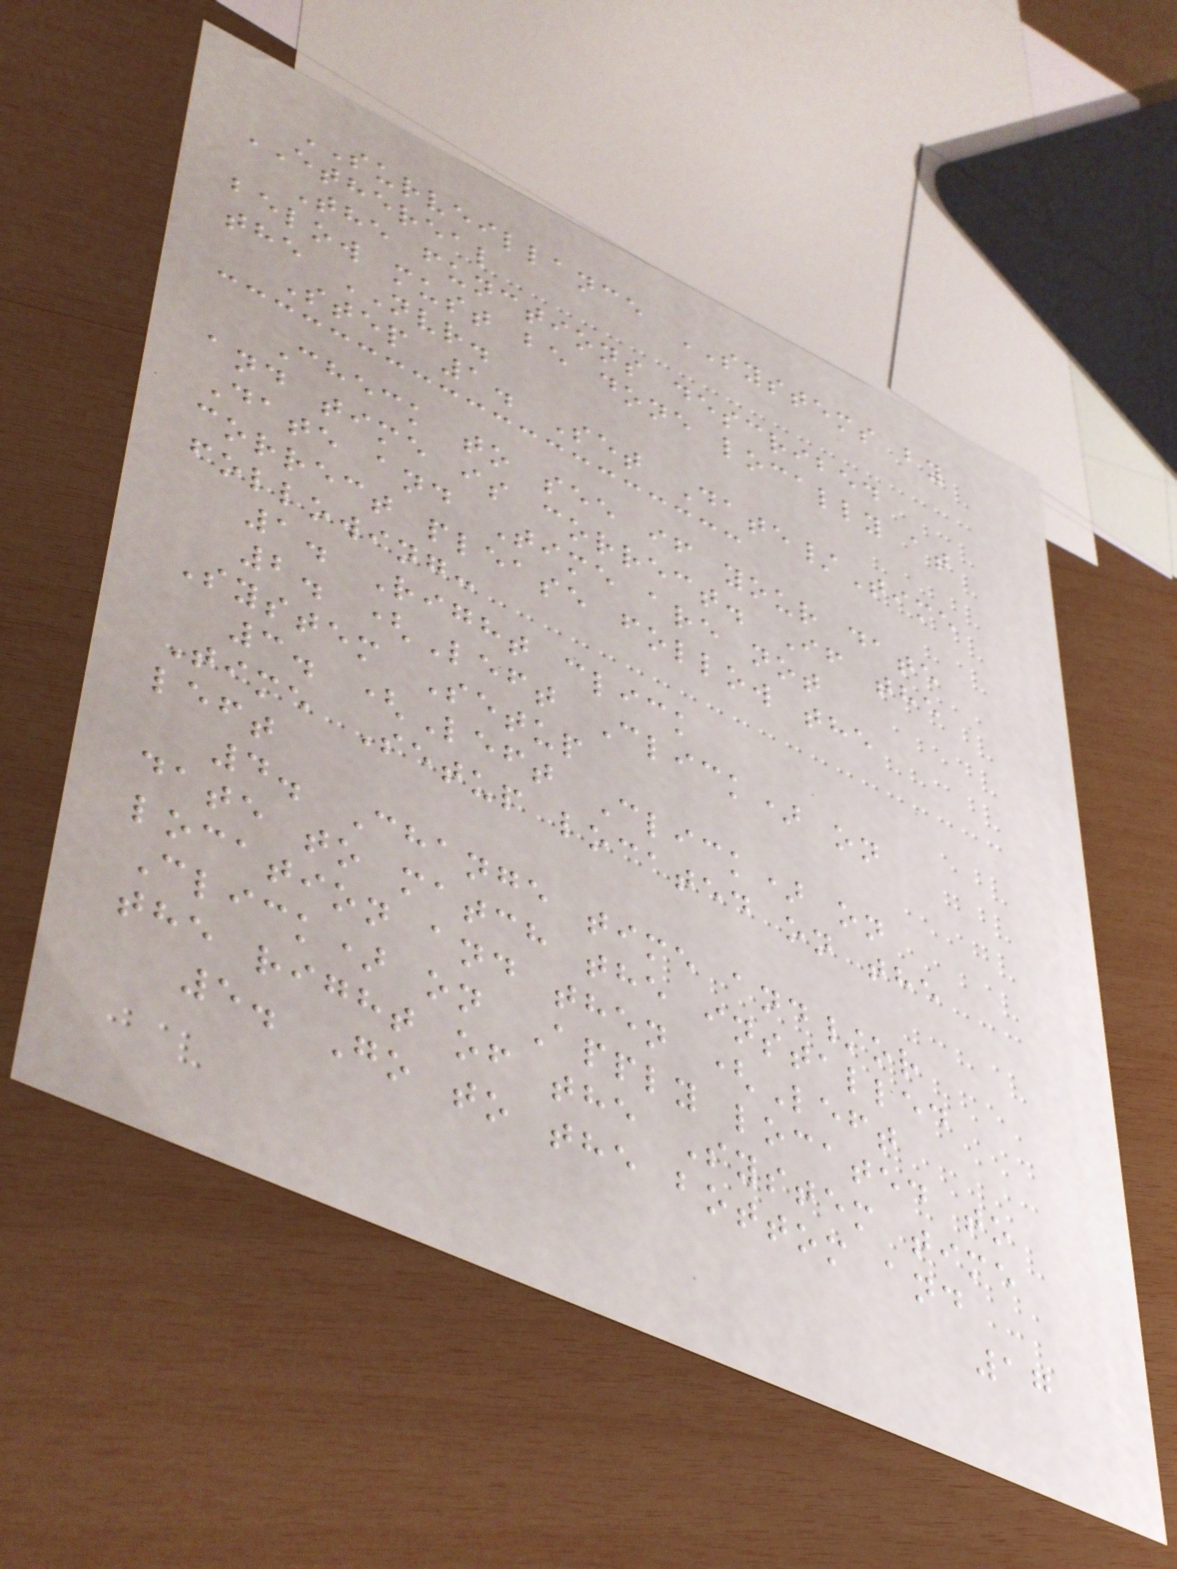SURVEILLANCE SYSTEMS by
ETHEREAL
The functions described
below must be done locally at
the NVR.
Step 1. Set Date/Time
Check to see if your date
and time is correct. If the
Date and Time are not
correct please follow the
following:
1. Right click
2. (Left Click) on
System Setup
3. (Left Click) on
Time Setup located on the
left
4. Change time and/or
date to match the installed
location and then (Left
Click) on Apply located to
the right of the System time
5. Go to the bottom and
17
